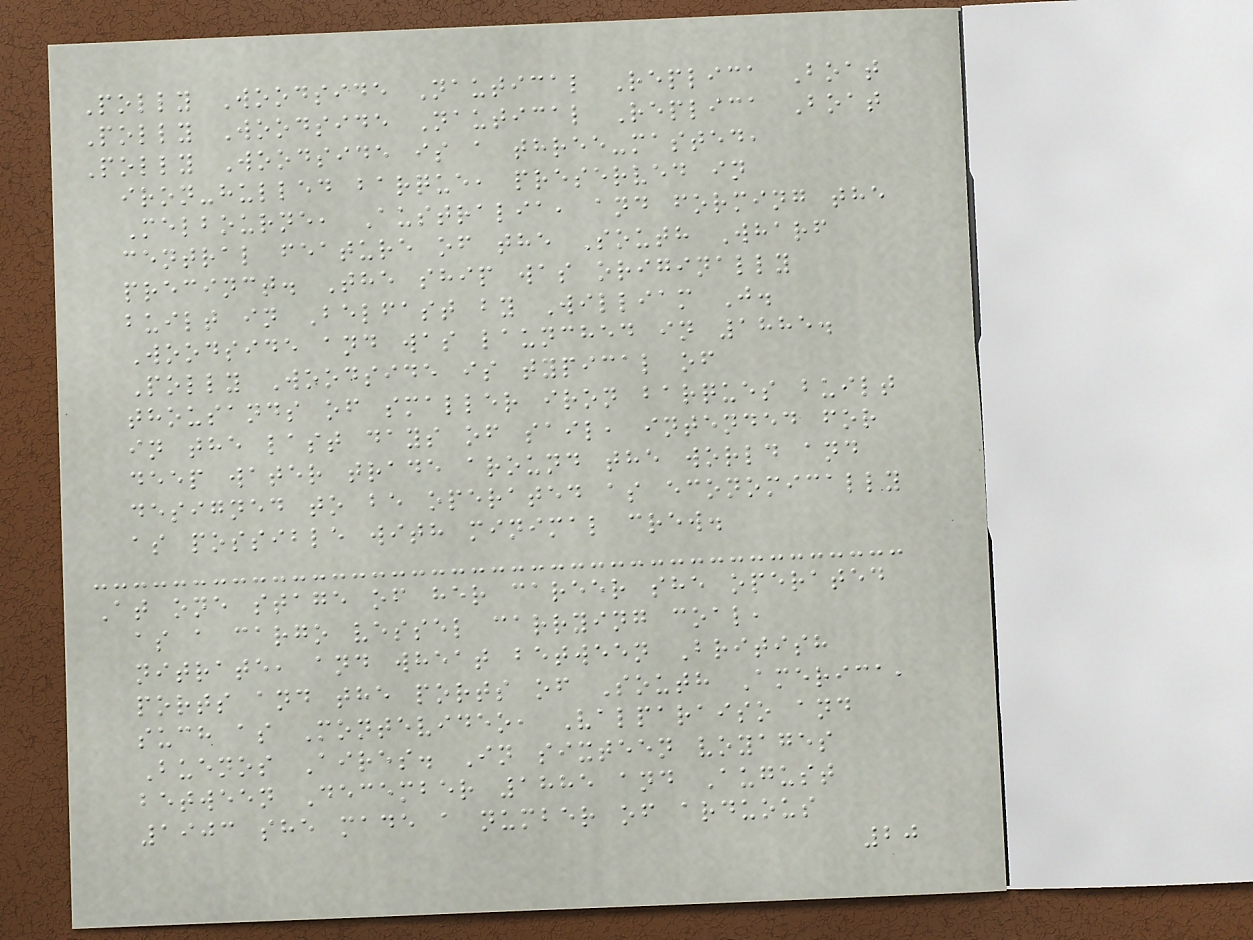Polly Woodside Nautical Replica Boat
Polly Woodside Nautical Replica Boat
Polly Woodside is a three-masted,
iron-hulled barque, preserved in
Melbourne, Australia, and forming the
central feature of the South Wharf
precinct. The ship was originally
built in Belfast by William J.
Woodside and was launched in 1885.
Polly Woodside is typical of
thousands of smaller iron barques built
in the last days of sail, intended for
deep water trade around the world and
designed to be operated as economically
as possible with minimal crew.
At one stage of her career she operated
as a cargo vessel carrying coal,
nitrate, and wheat between British
ports and the ports of South America,
such as Montevideo, Valparaiso and
Buenos Aires. In sixteen voyages
between December 1885 and August
1903 she made a number of arduous
20
